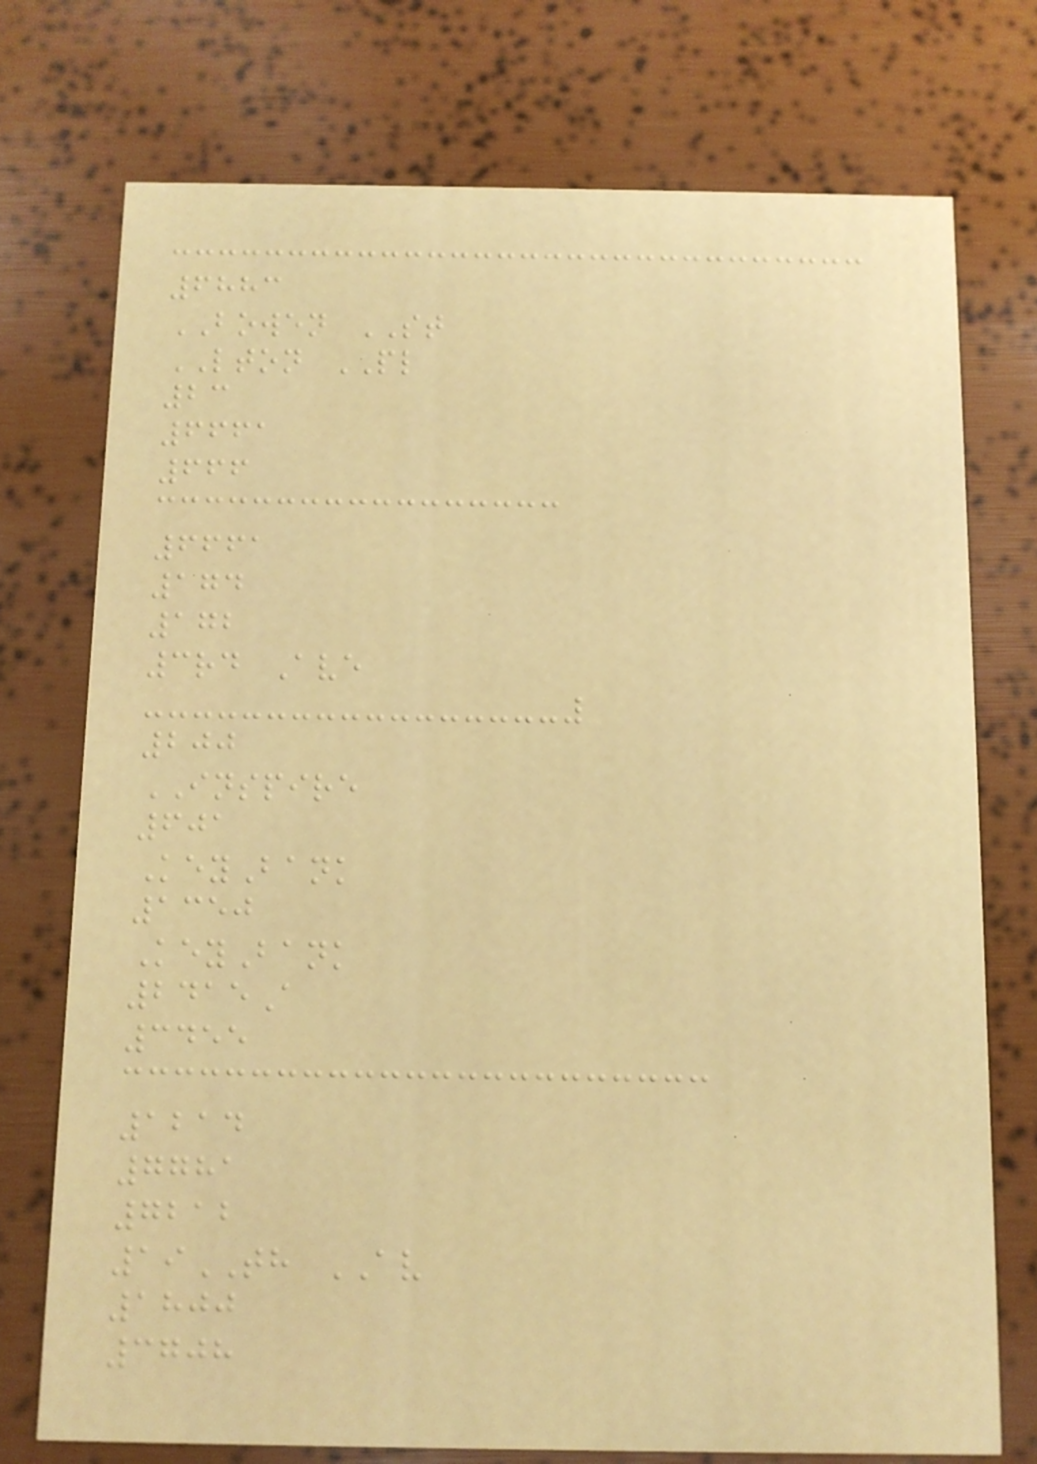6883
BOWEN ST
LTON PL
23
6661
666
6661
174
172
3rd Ave
200
INSPIRE
601
KeyBank
1350
KeyBank
2415A
3455
1214
7781
7212
19TH AV
1800
3708
